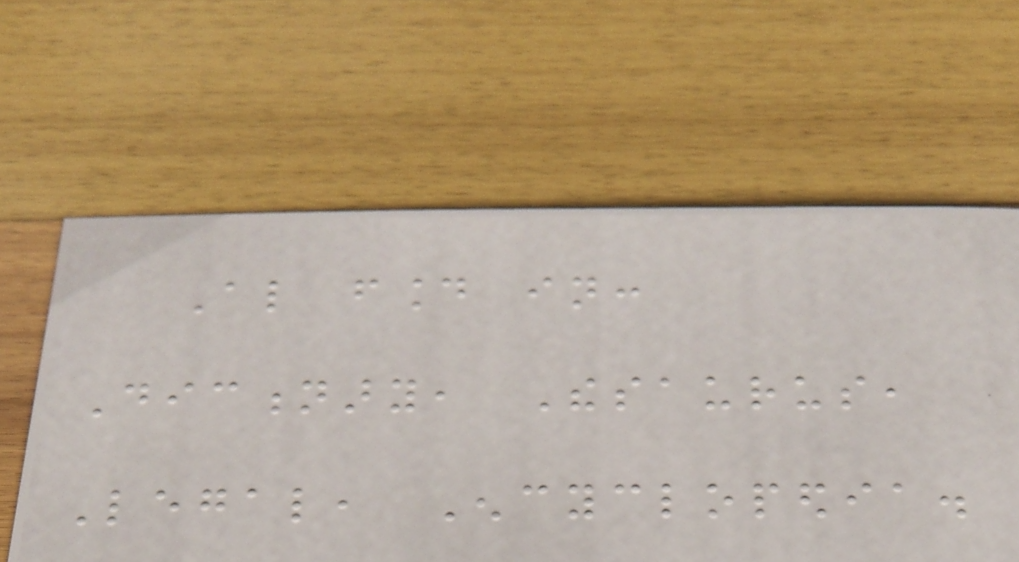Also found in:
Dictionary, Thesaurus,
Legal, Encyclopedia.
